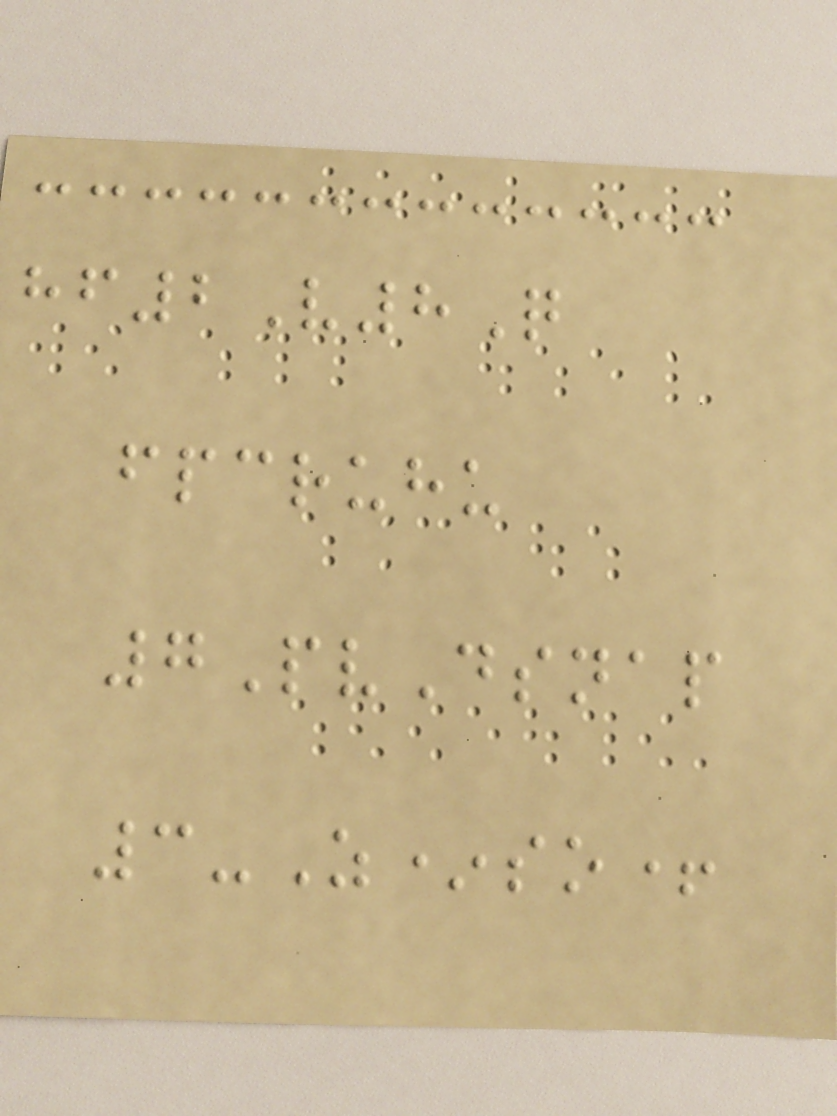hf2V8Q
fpcruhu
7PvDsnap
3-Z*so+
